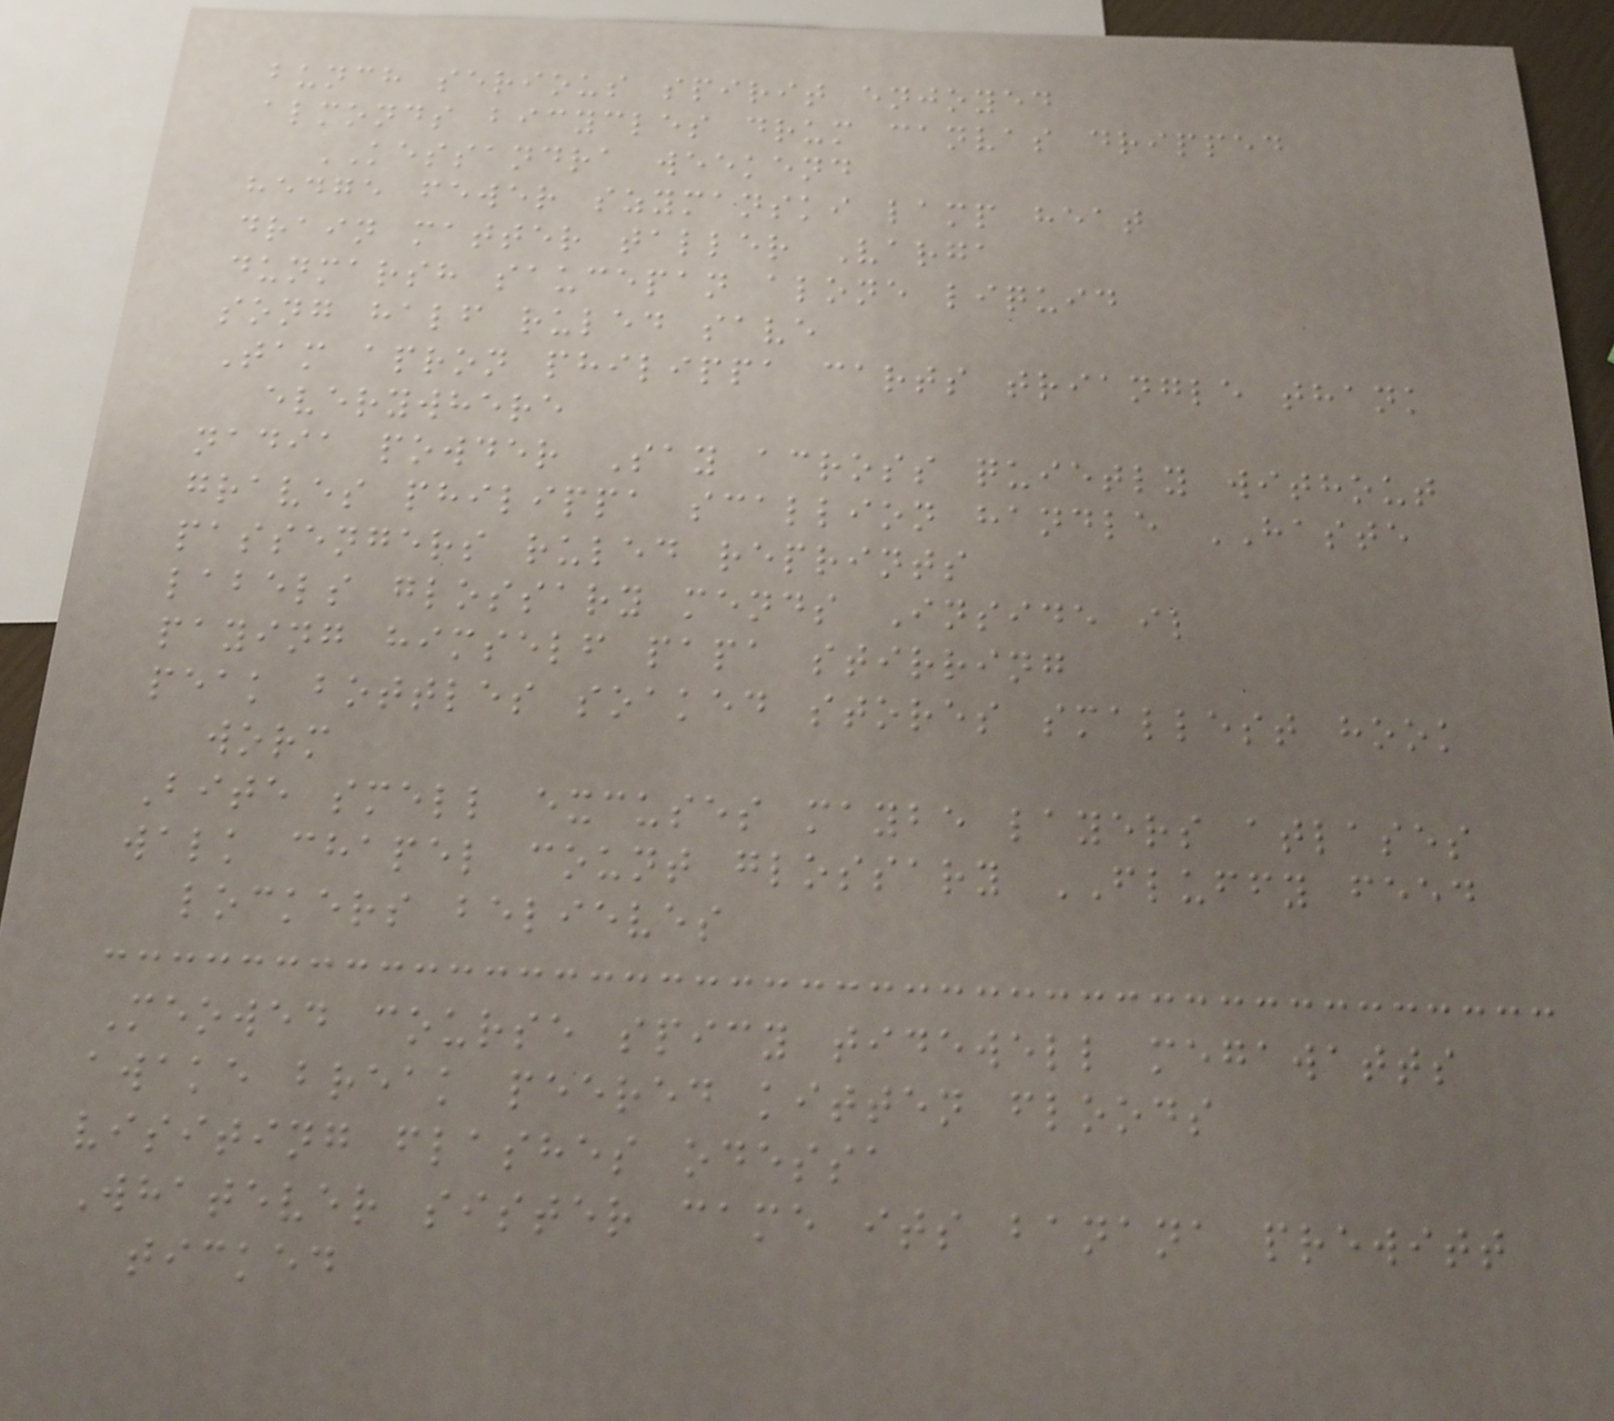bunch serious spirit enjoyed
almonds bicycles drum canvas dripped
KESSANDRA weekend
hedge fewer szymanski lamp heat
drain matter taller Varga
dunmarsh saucepan alone liquid
song half ruled save
Tam apron philippa carts triangle thank
everywhere
nadia powder Say across quietly without
graves philippa scallion handle HASTE
passengers ruled reprints
labels glossary mends Inside il
paying himself papa stirring
peak bottles soaked stores smallest hook
worm
Bite smell excuses maybe layers atlases
walk chapel count glossary FLUFFY feed
lockers believes
Meowed course spicy tidewell megawatts
awake break peered kitten floods
visiting flashes odessa
Whatever sister came its banana prewitt
ticked
